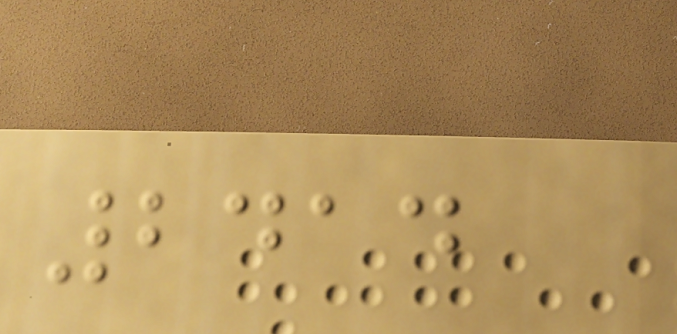2414
